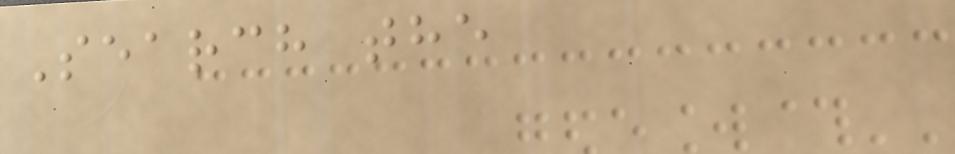Search the
